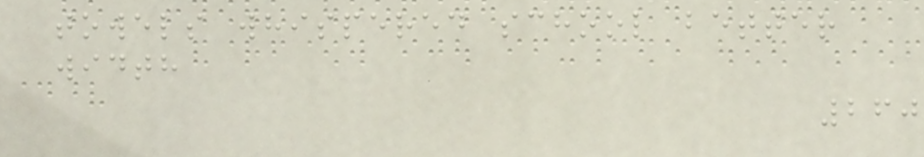towels whispered school better
width
260
